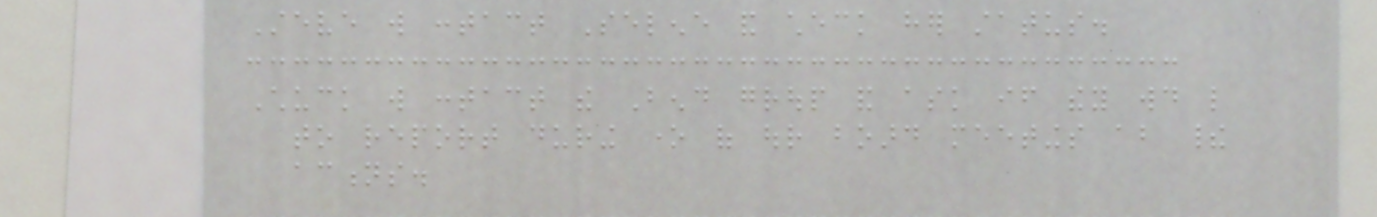Steve will contact Selene and check her status.
Chuck will contact the Bend group and ask if they would like
to report during one of our board meetings about their
actions.
